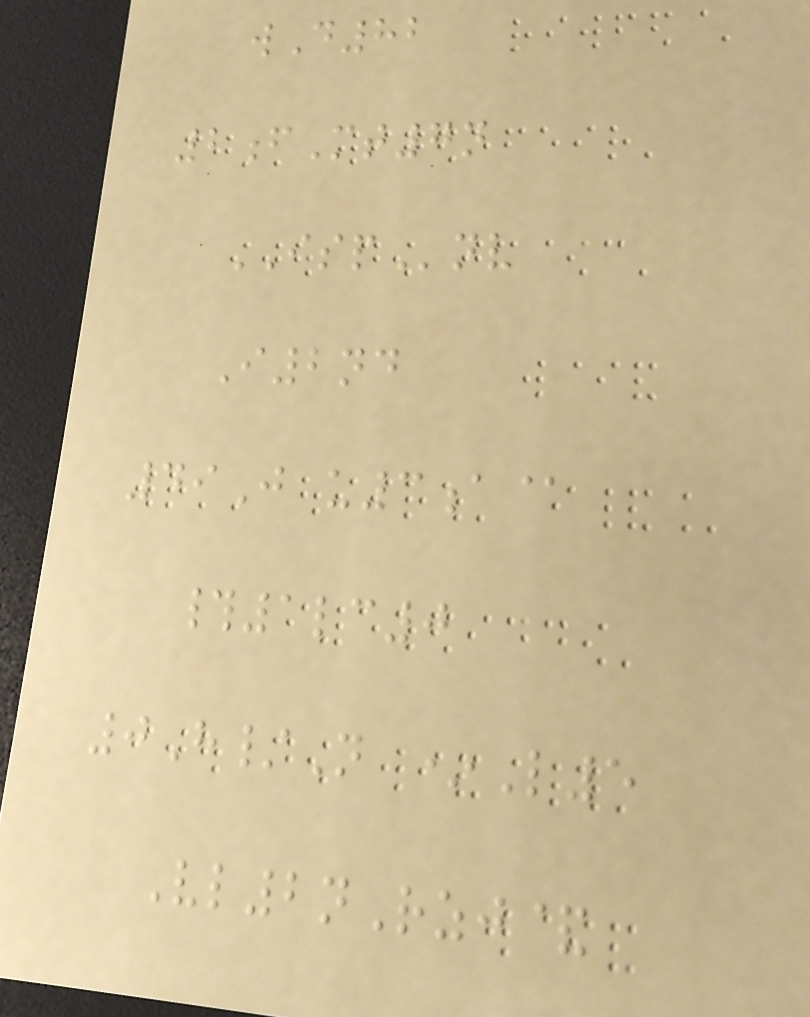wD82
2fMt7n
ISPnv
I2nd
49J u3a@
#1lc0
0H/N *L5
Vl2nRzj&
